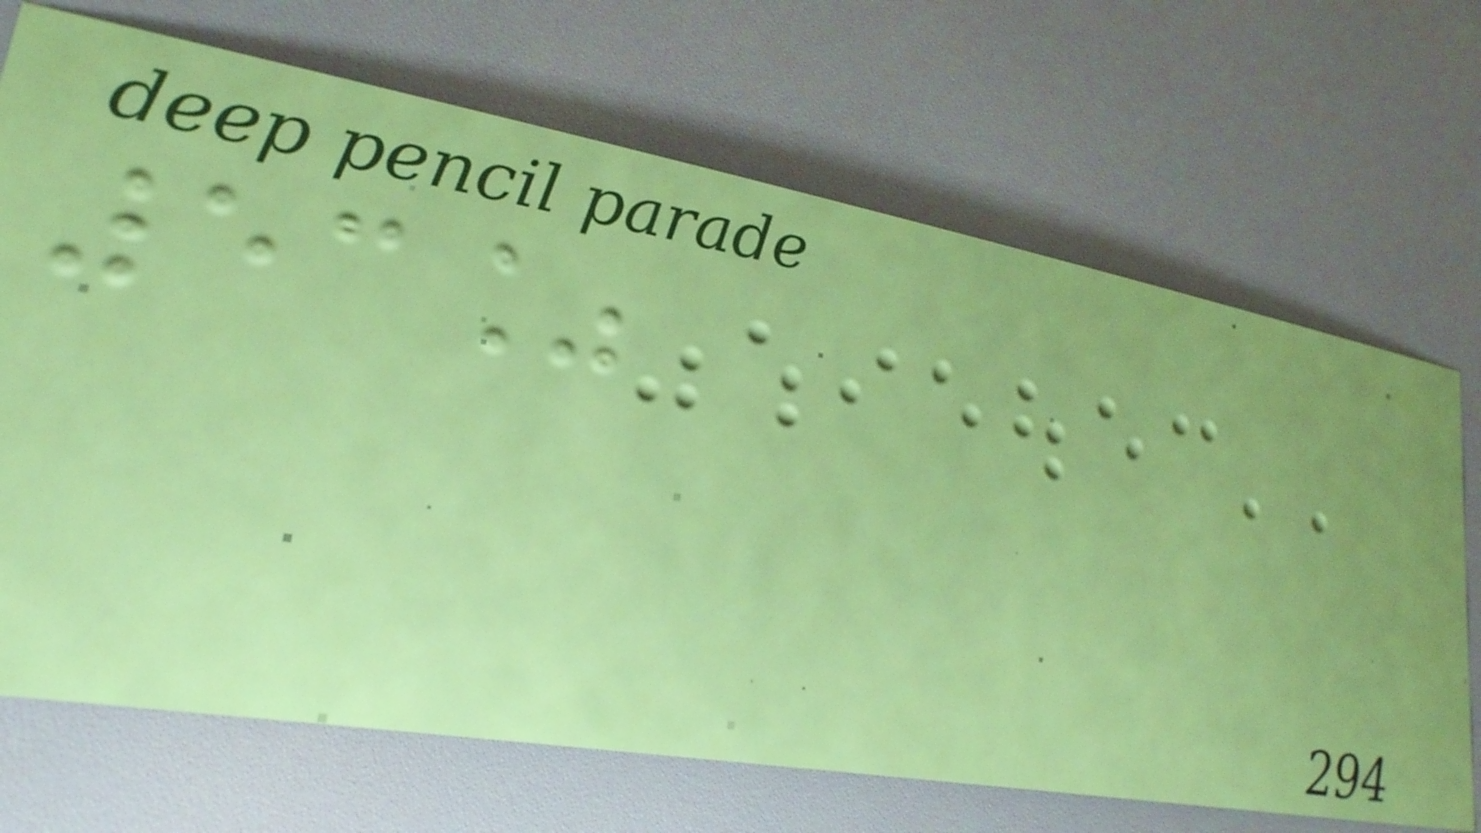53%
